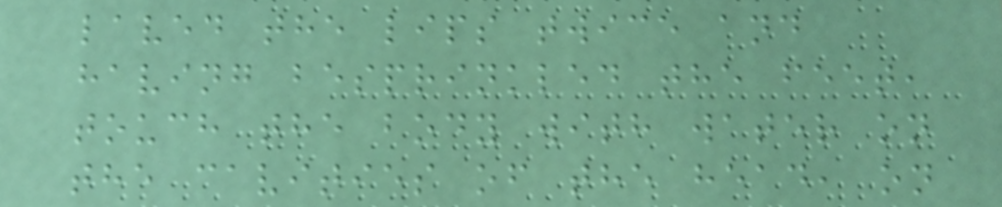laved the lips twice and
having besprinkled the feet,
touch the body with water on
the cavities of the head, on
